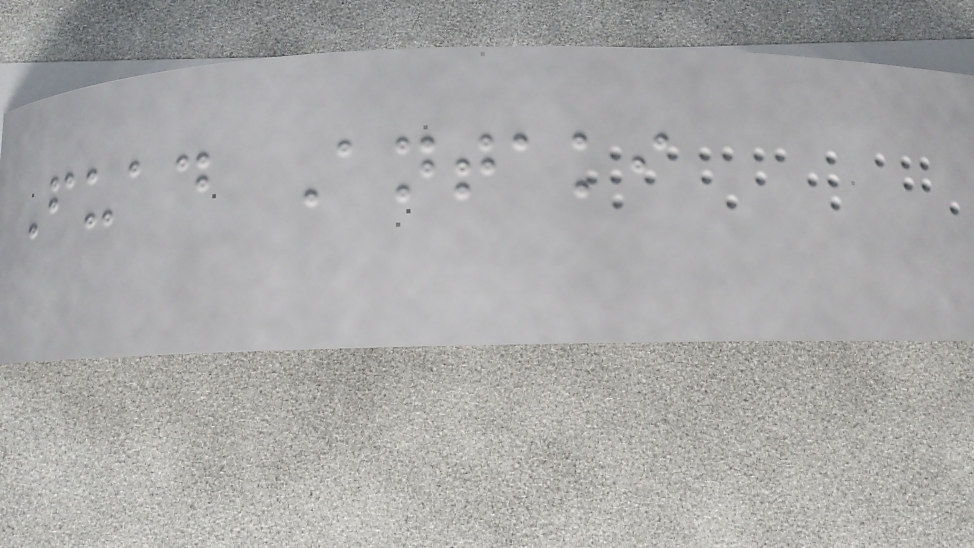Fuad Antaki
